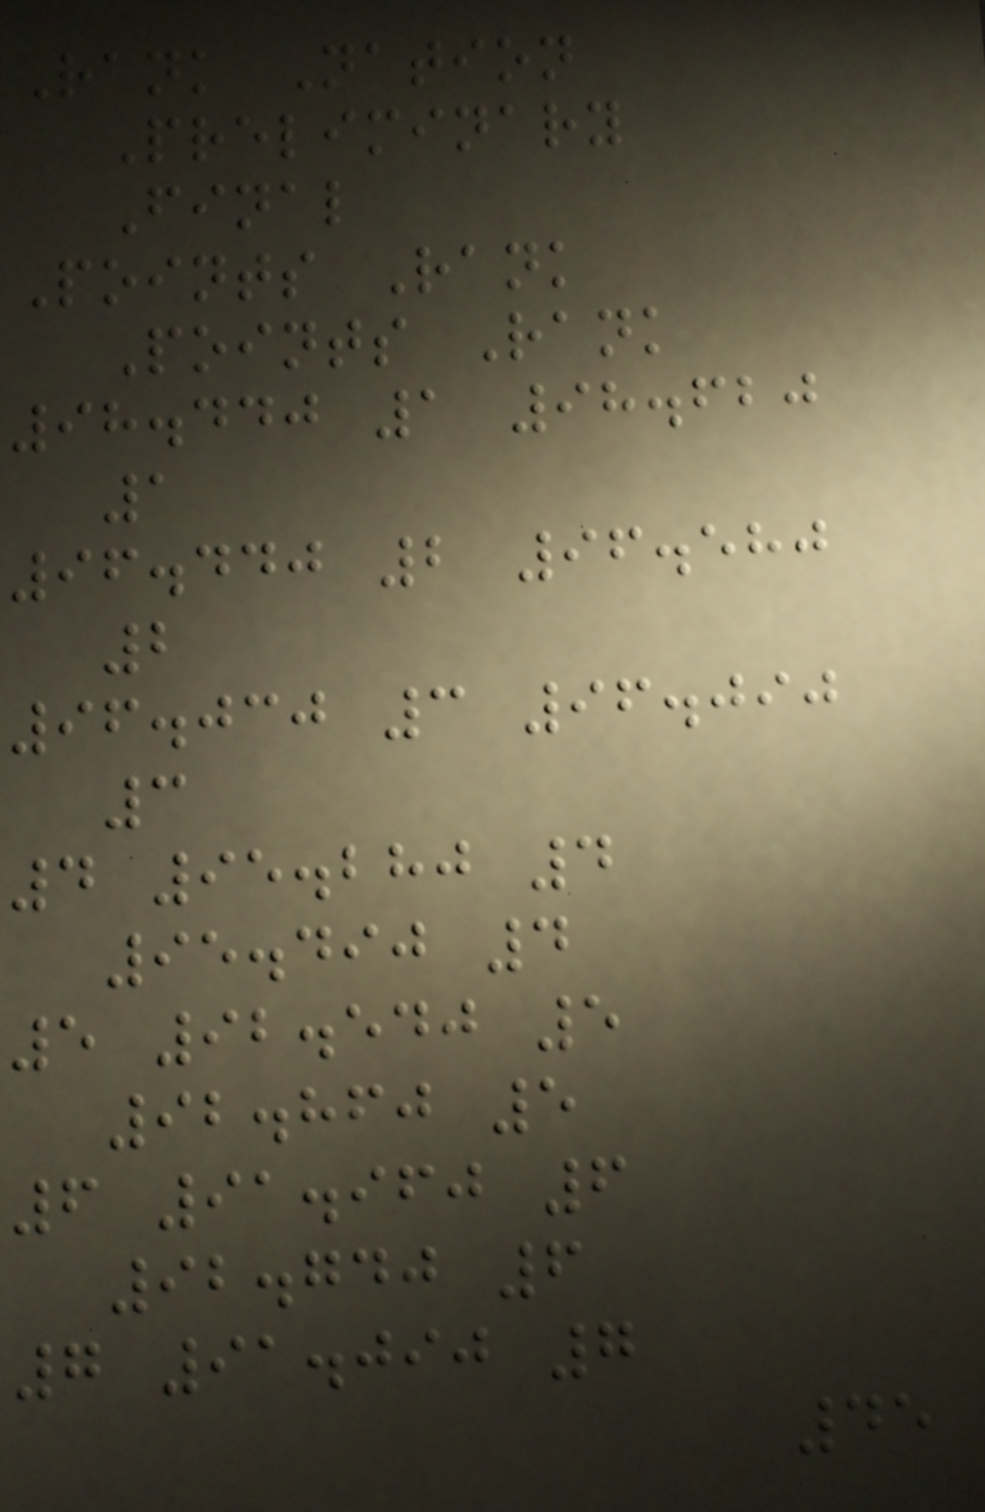Rank Nation
Preliminary
Final
Points Rank
Points Rank
98.440 1 98.620
1
96.440 2 96.580
2
96.030 3 96.090
3
4 95.280 4
95.490 4
5 92.540 5
92.860 5
6 91.960 6
92.740 6
7 91.090 7
45
